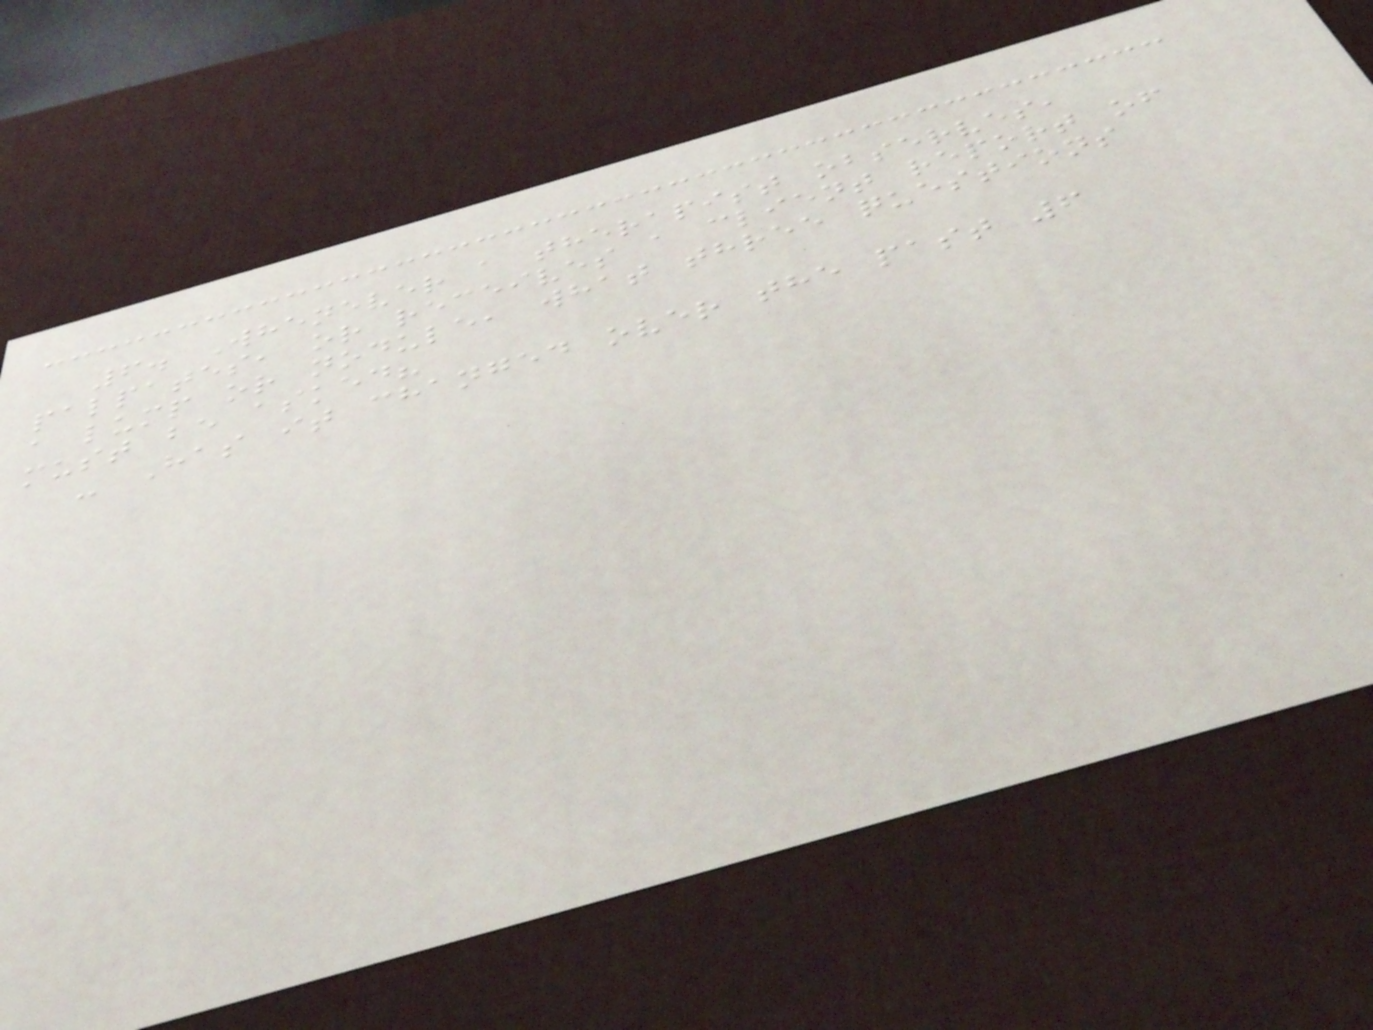6. Whenever a therapist observes,
palpates, or receives a client report of
a lump or nodule, what three questions
must be asked?
- Has it changed over the past 6
